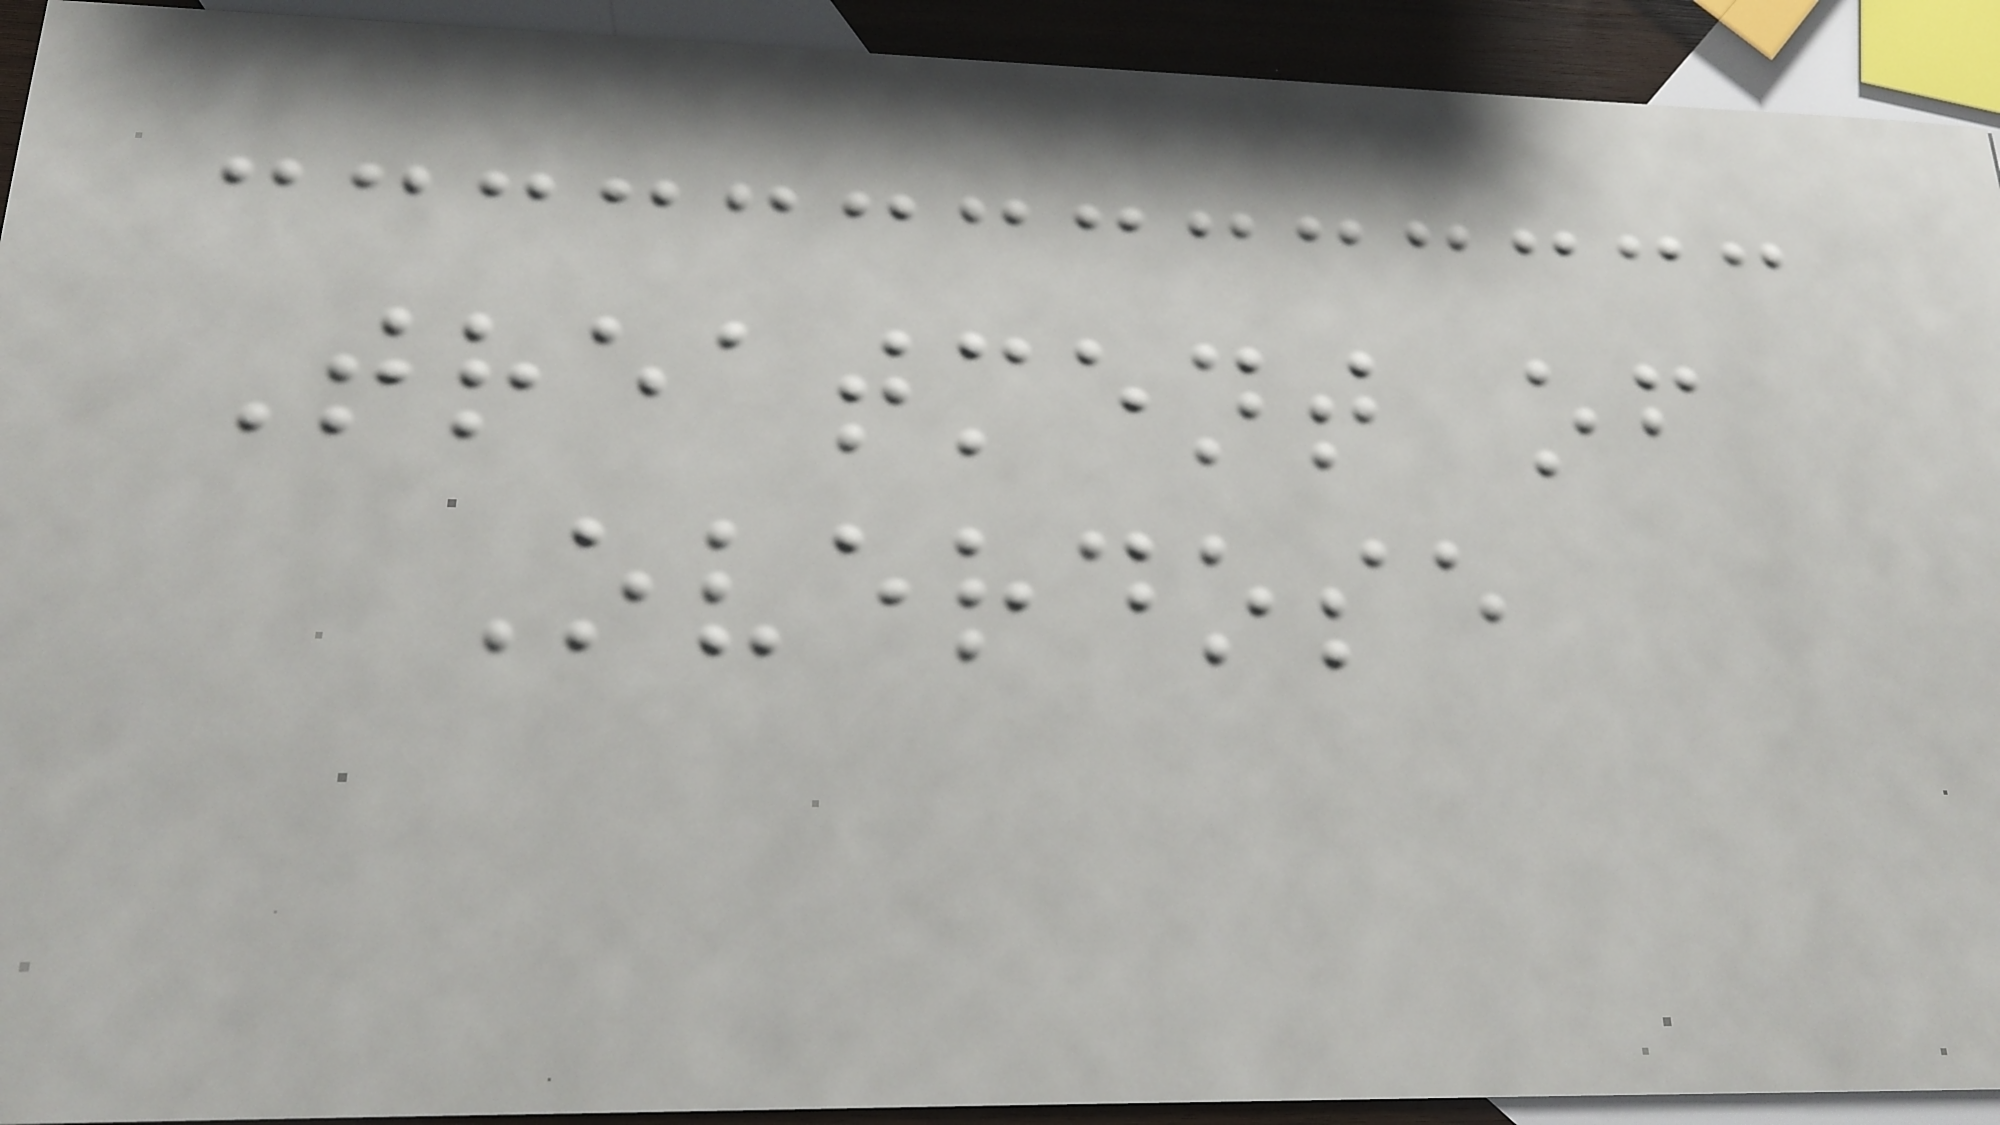Treatment of
Overdose
